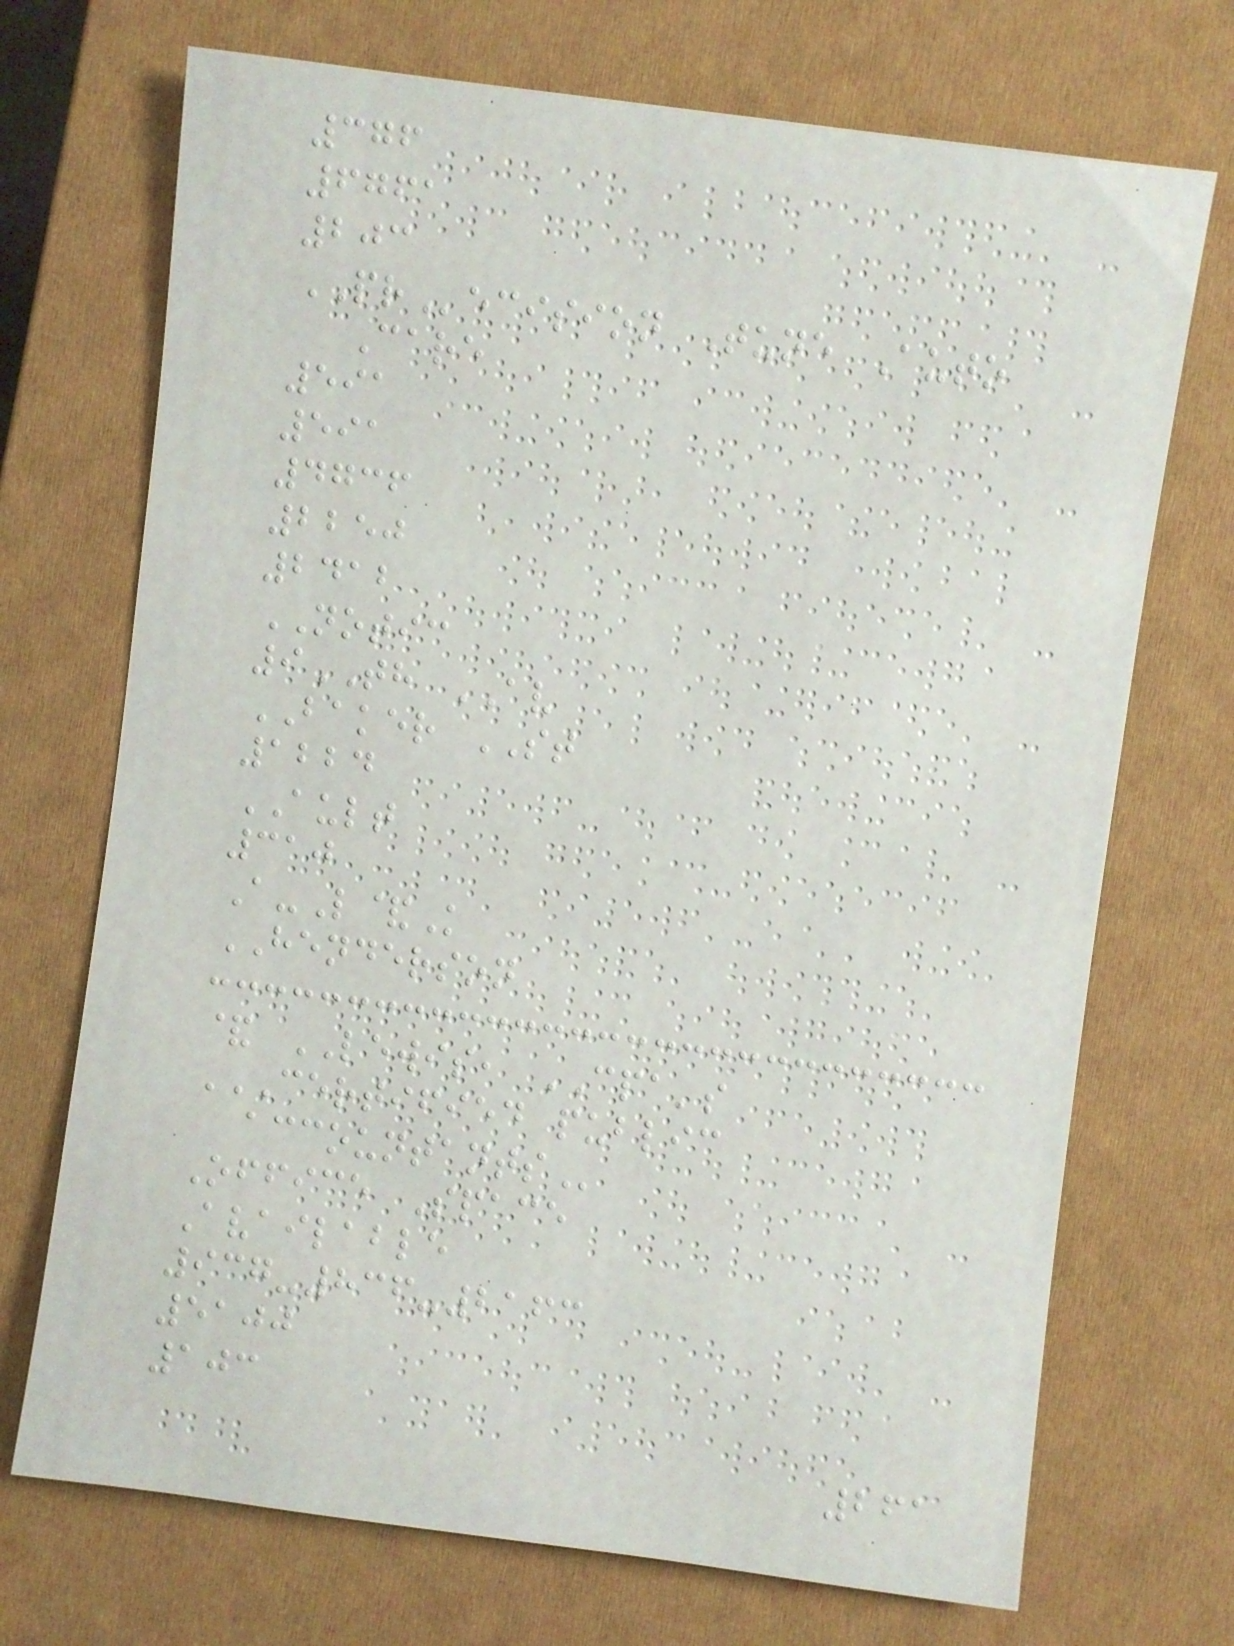376
6761
203
PRecision Tune Auto
Care
591
591
4736
2250
2412
NOTIC
9TH AV
BAKER ST
1224
AULT
310
A-L&K
HENDERSON
& LEWIS, CPA's
CERTIFIED PUBLIC
ACCOUNTANTS
Office Space
Available
937-836-2163
5100
103
261
